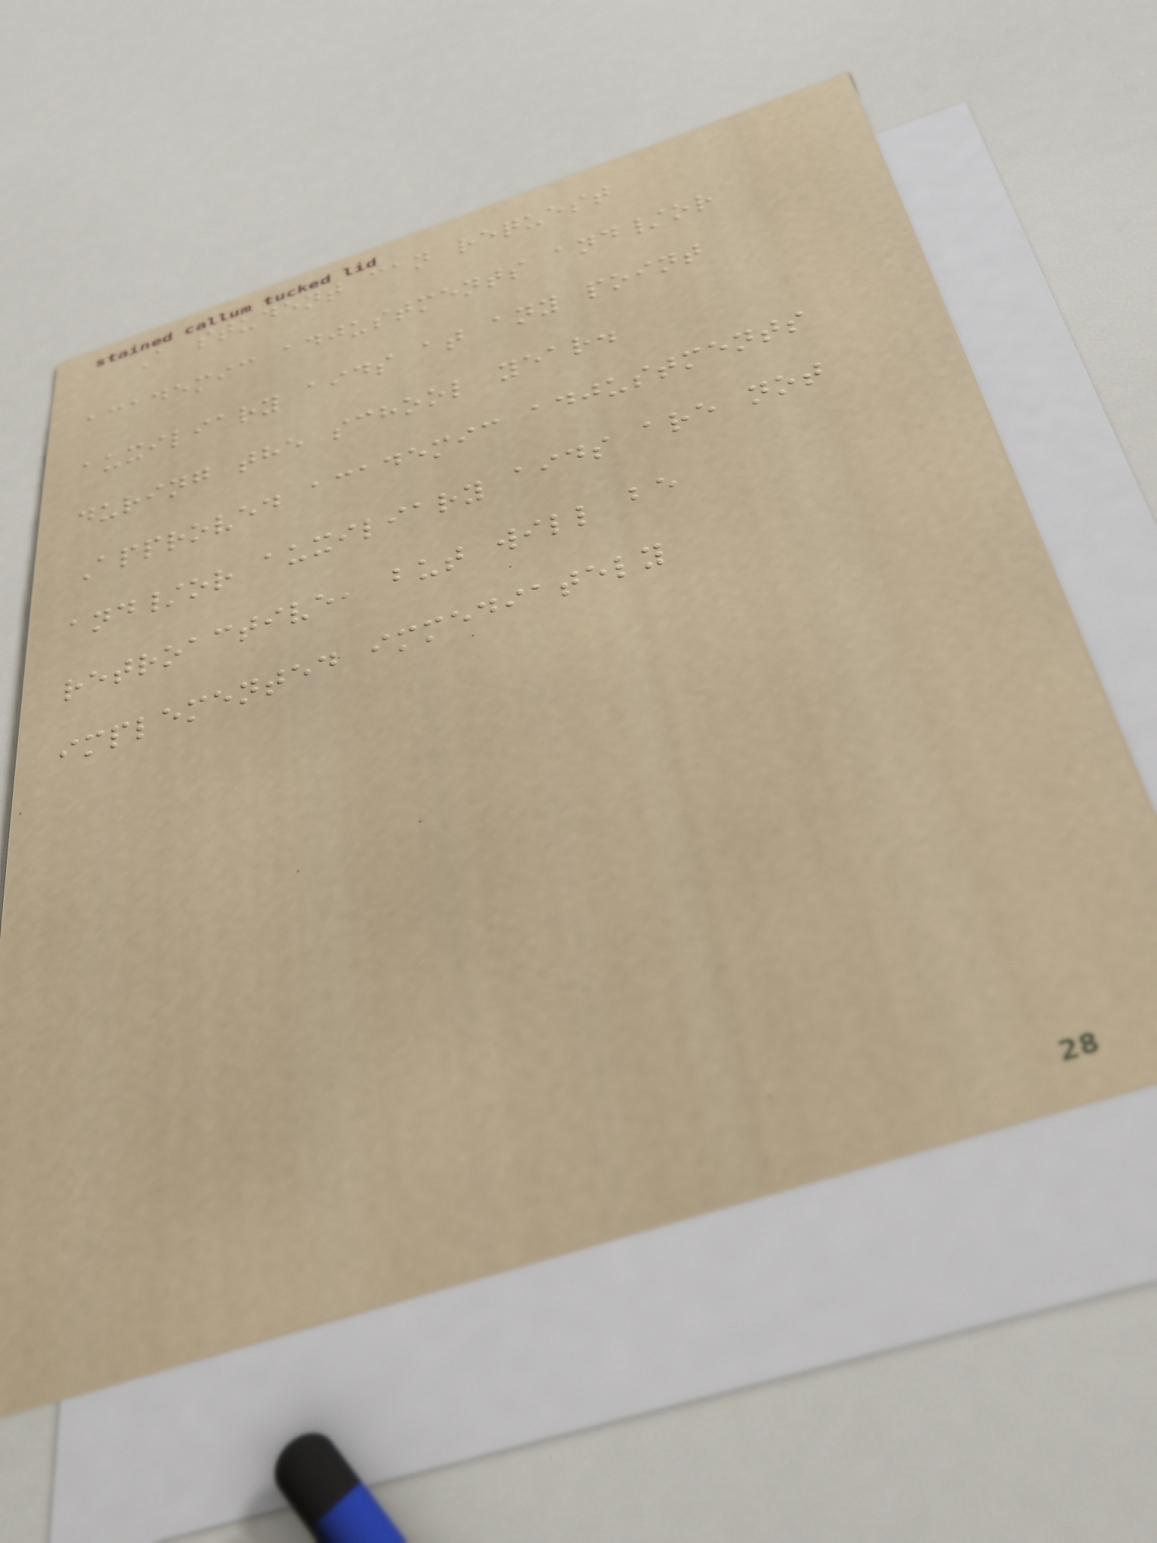A student can request
academic adjustments and/or
auxiliary aids at any point
during the school year.
Approved academic adjustments
and/or auxiliary aids are not
retroactive, but will be
implemented immediately
